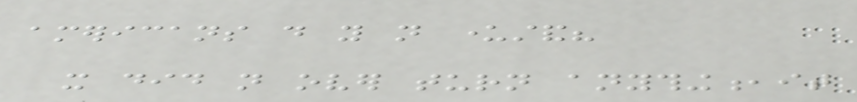americans do you not understand?
it did not over turn anything,it
